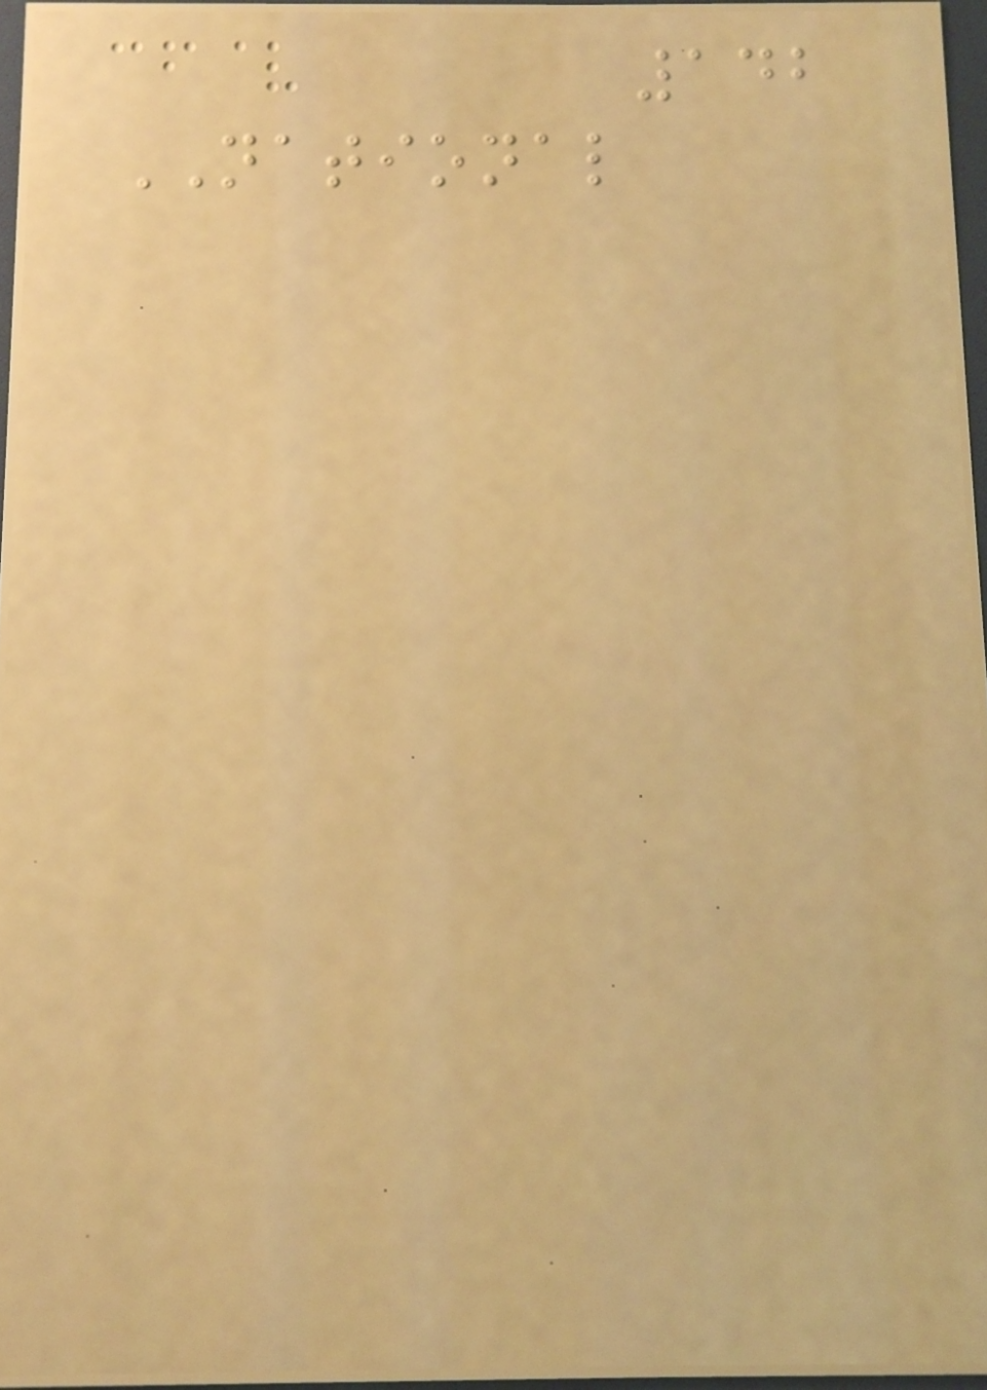142
NATIONAL
